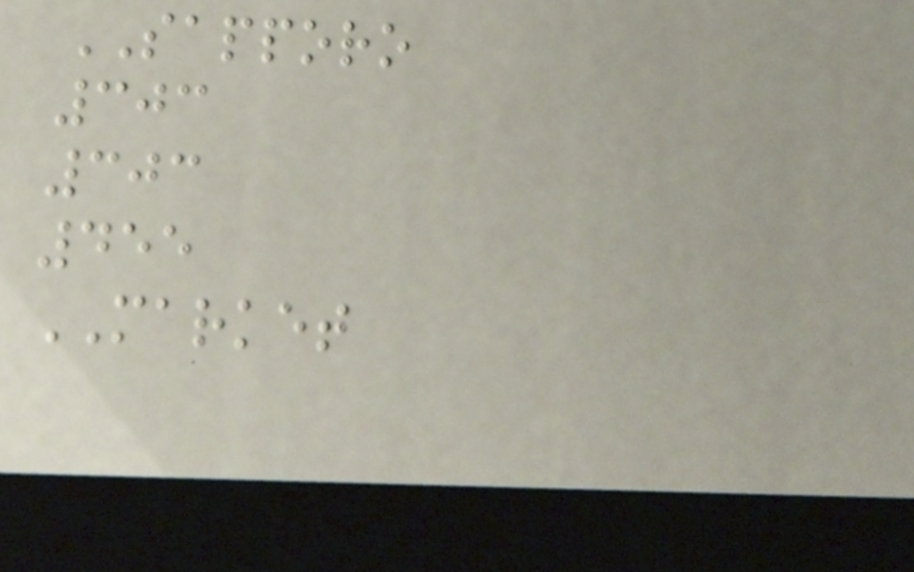SAPPORO
303
303
455
MARKET
